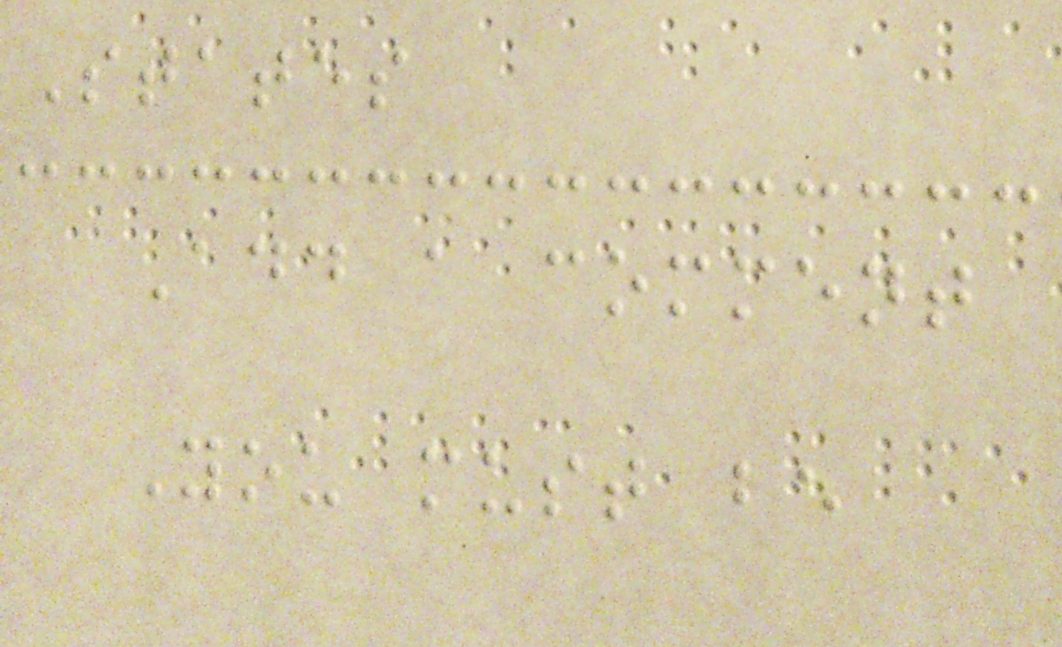States
Add a comment
You must be
